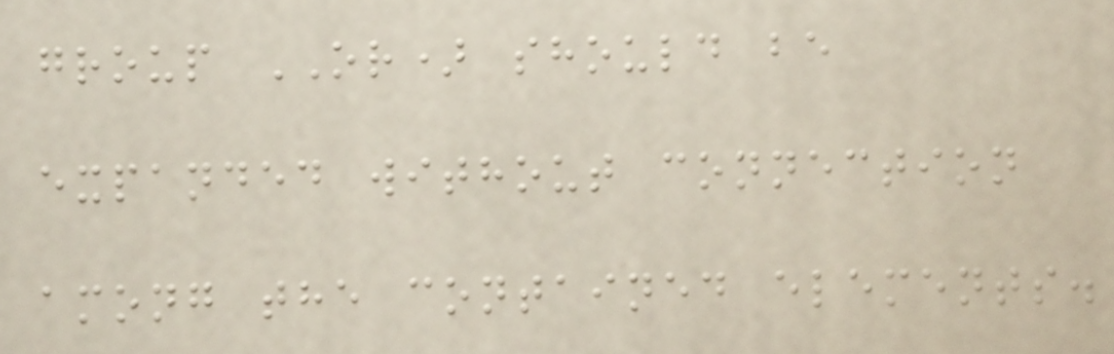group OR) should be
expanded without connection
among the contained elements.
